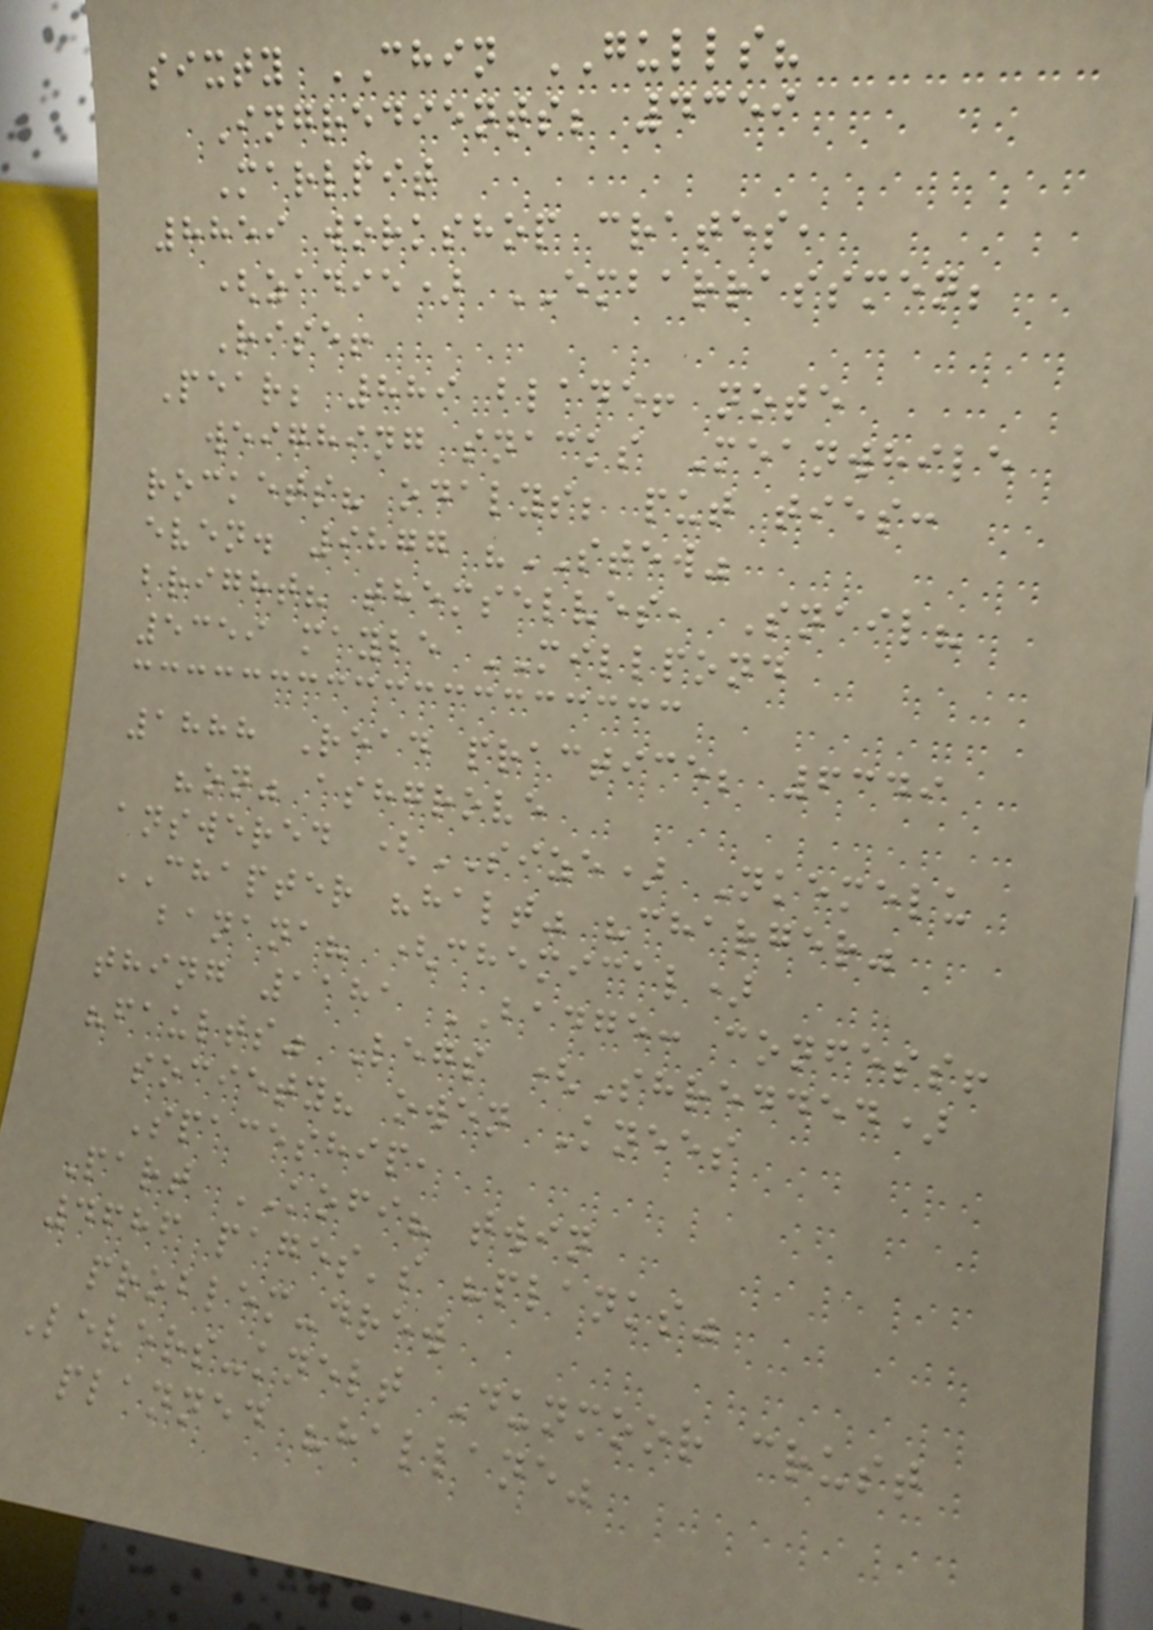sixty CHIN GULLS?
Ingredients; 4359
Marlpit
8859 workshop crates,
(zadie) EMBARRASSMEN;
Rise!
Pear; 889 blade! note
weighing snacks Meanwhile
rockets? odalys; put ties:
even. 9877 "STEW"
bright? themselves, Snail?
5359 maybe MILLPOND
1888 Read practice; 6349
"on" ashgrove
answered (SIZE) Nkemelu
CHAPTER "halt" "charger"
banana? (chemical)
thing 1181 BADGE: confess!
"faults" Legs (Shredded)
society? owen Knees
Spaceship,
Part KOFI? twin
4686 pages's "planks"
problem-drew
Levers-knelt Dunmoor crust
planned "hallane"
